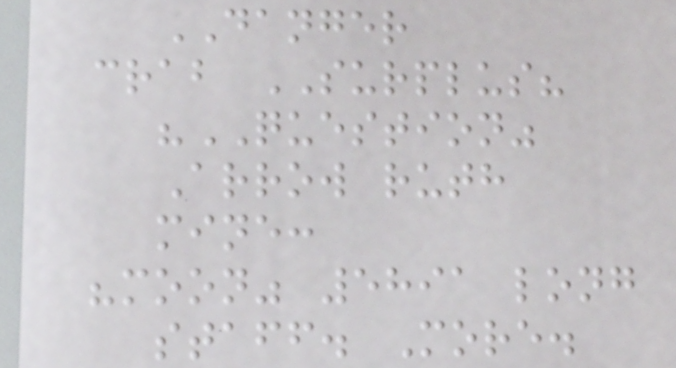DANGER
crab SURPLUS?
"QUESTION"
Arrow ruth
mine:
"moon" 5891 long
staff. More.
